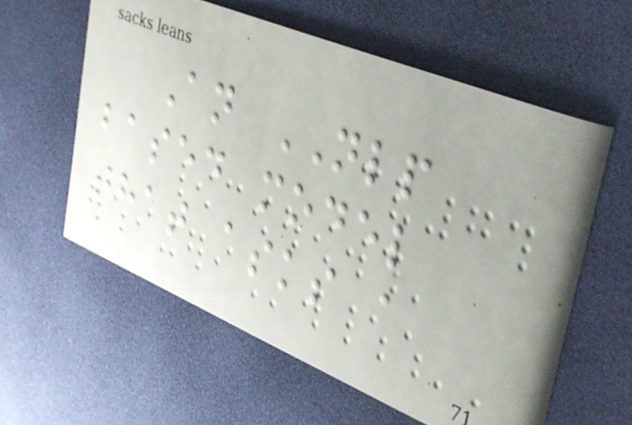An NLP
based model
that asks a
